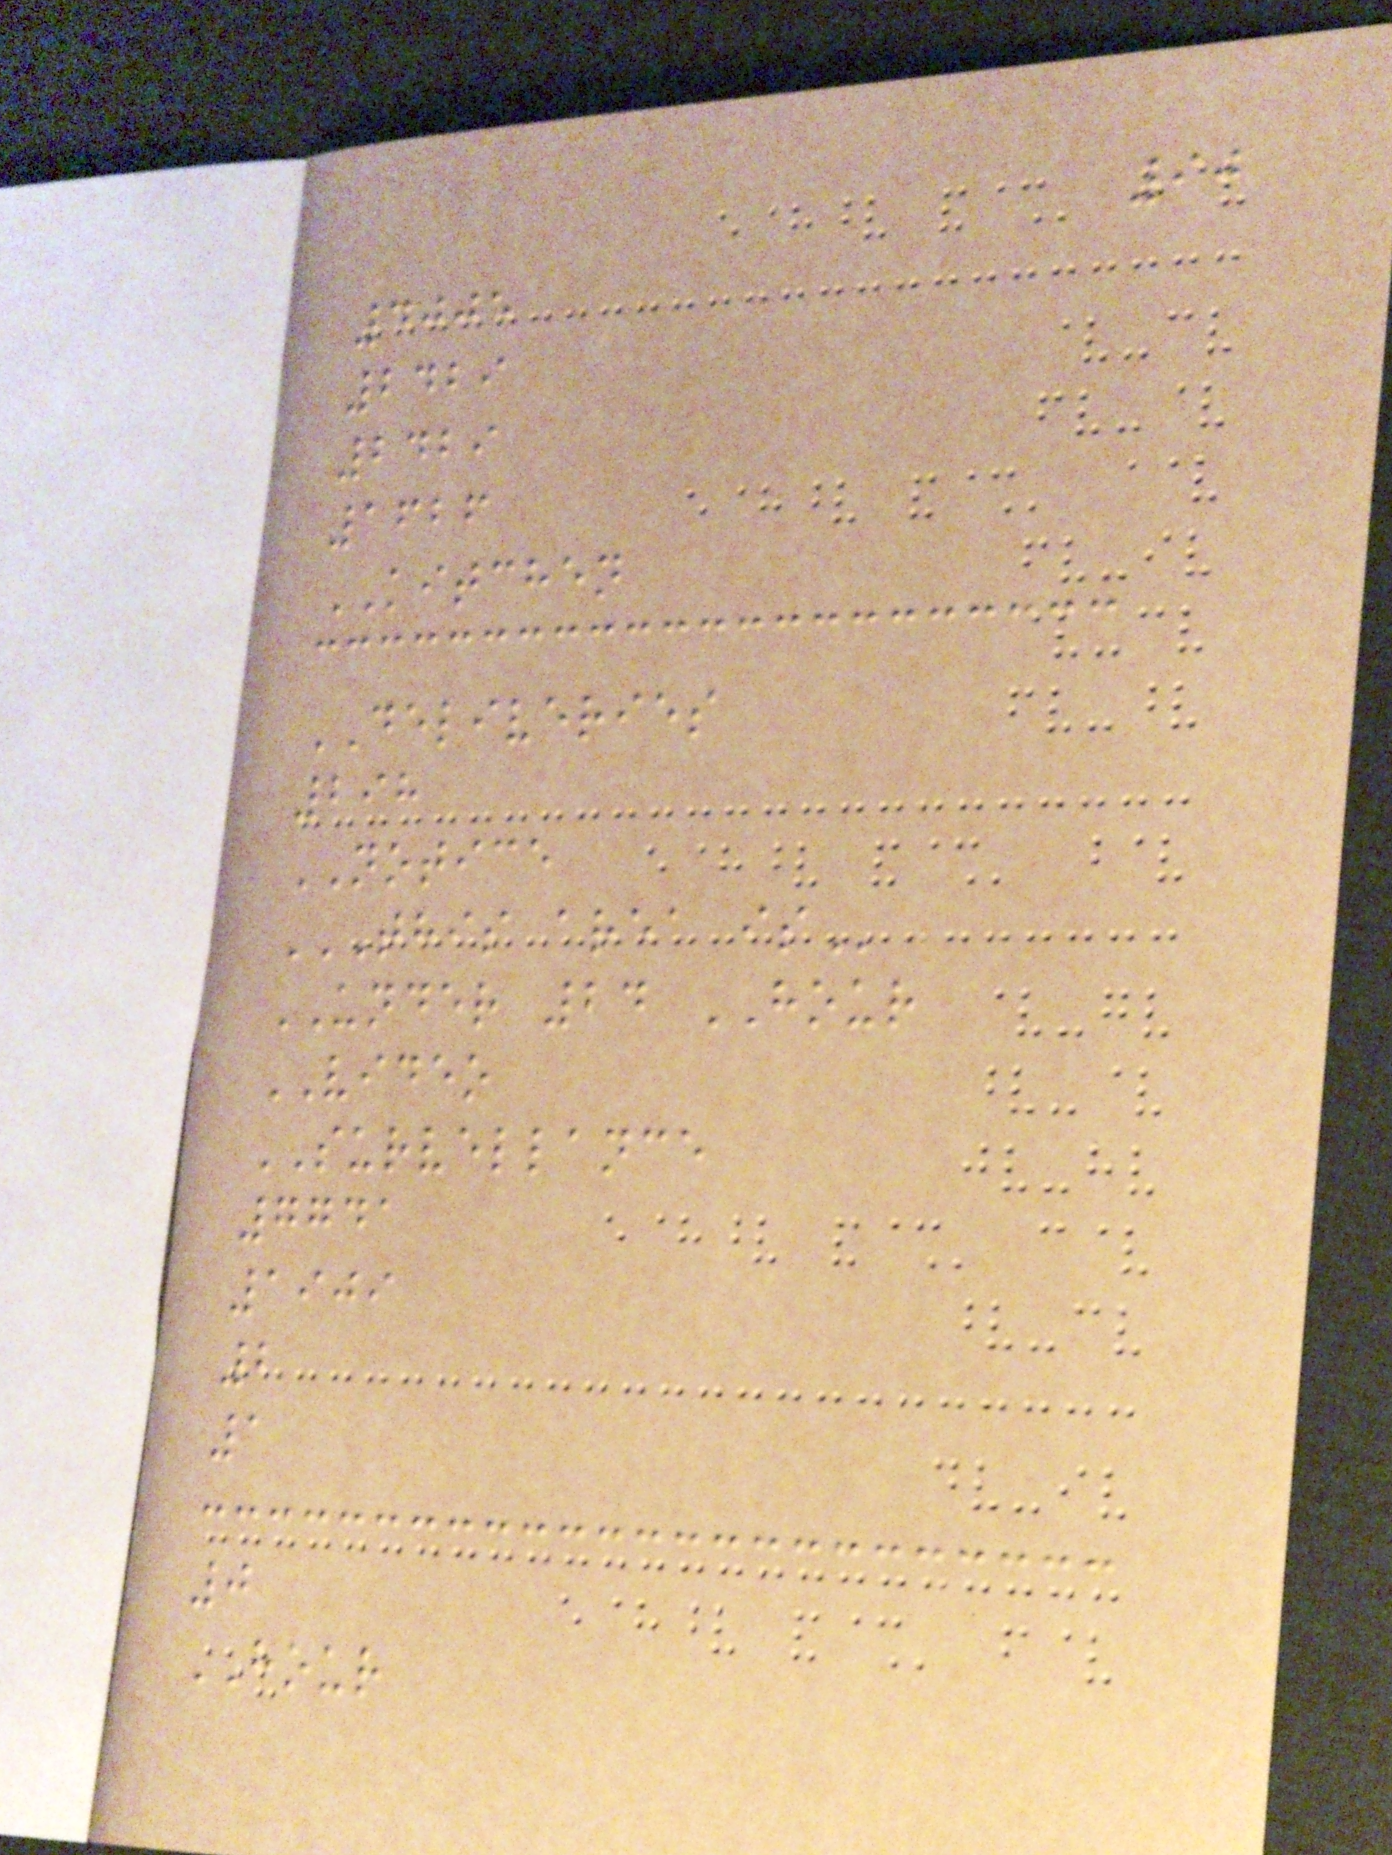90
4005
2429
2429
1626
KITCHEN
DELIVERIES
298
NOTICE
THIS AREA IS
UNDER 24 HOUR
VIDEO
SURVELLANCE
7741
1909
2
1
0
HOUR
